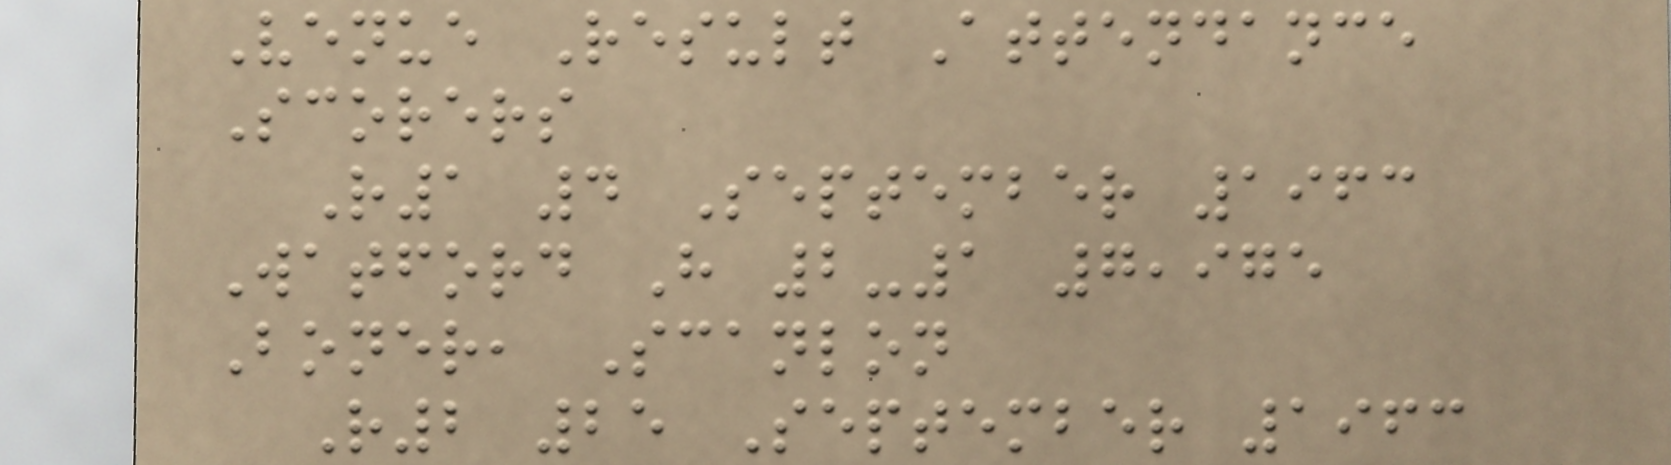Venue Result Attendance
Scorers
R1 4 September 1963
Watford H 2-1 7,975
Boner, Scanlon
R2 25 September 1963
